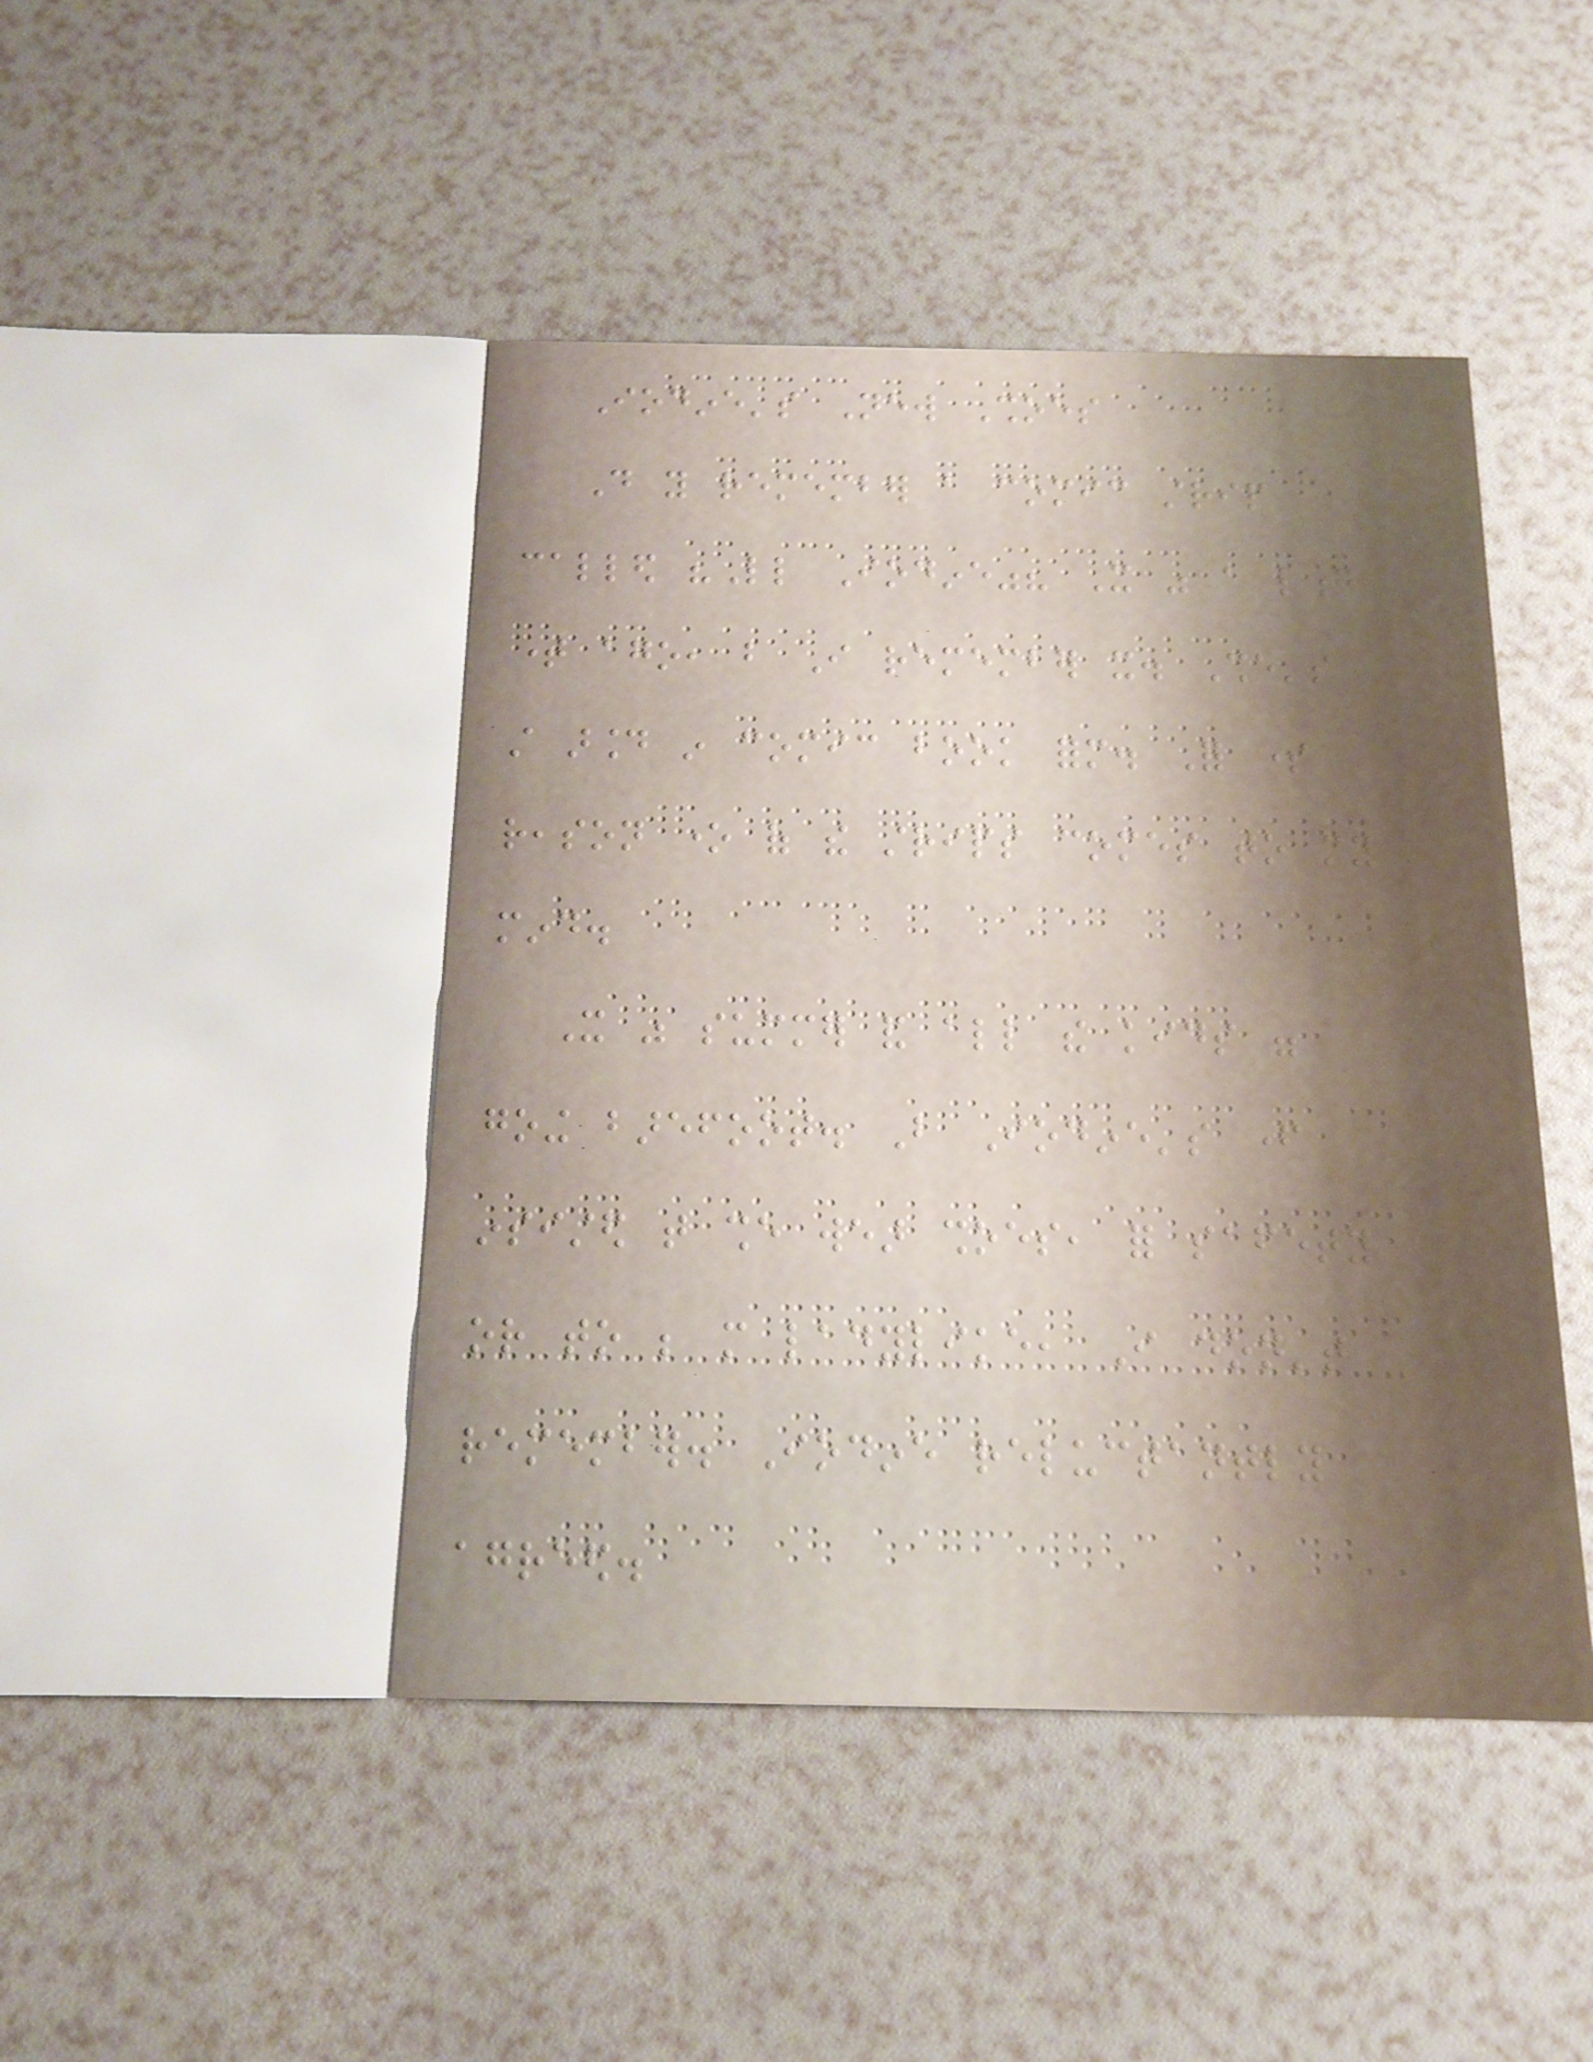Iodine's New Shoes
Do you remember a comic strip
called "Little Iodine"? It was a long
time ago, but I remember it. She's
still around in comic book form. For some
reason one of the strips comes to my
mind.
It was summer and all the kids were
going barefoot. But Iodine's father
insisted that she wear shoes, for safety
or to be more ladylike, I don't
remember. Iodine reluctantly
agreed.
